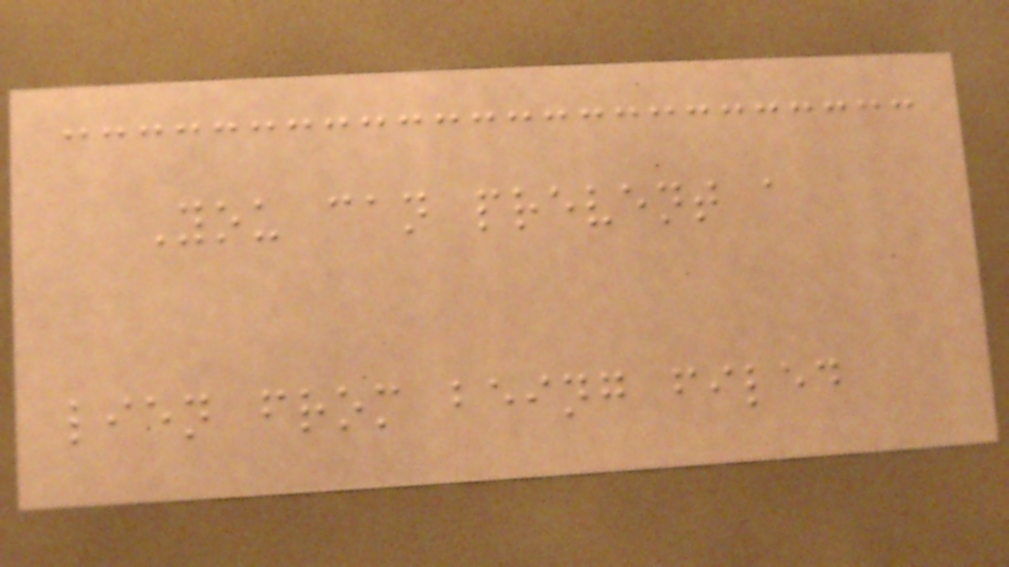You can prevent a
lien from being filed
